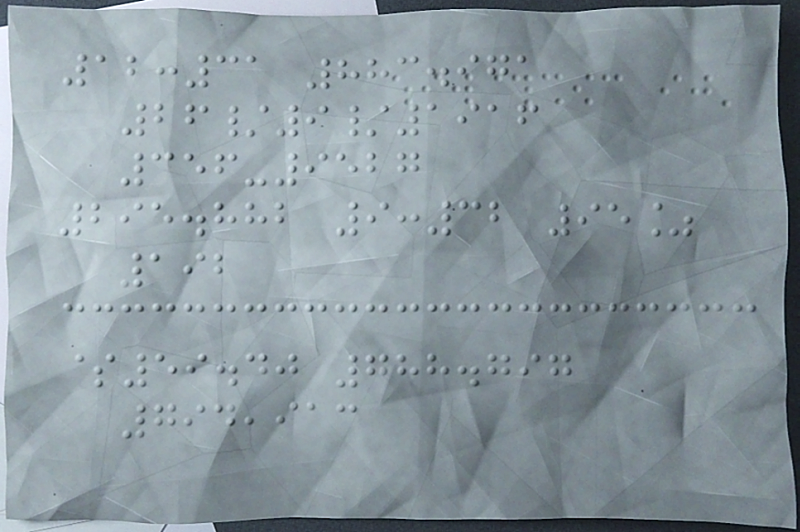12:31 883.971
26/9/1916
356-9527
295.882 9:32 95%
192
$59.40 788.797
794,913
